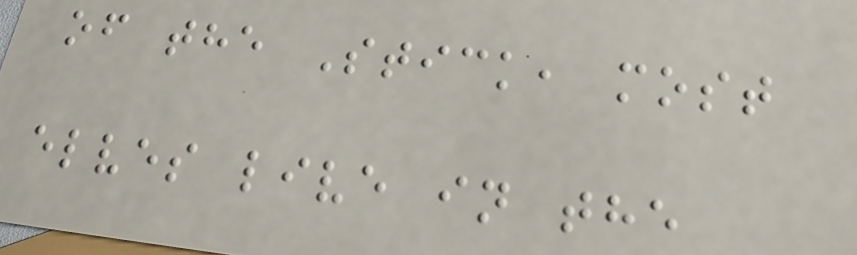of the Stick, most
elves live in the
